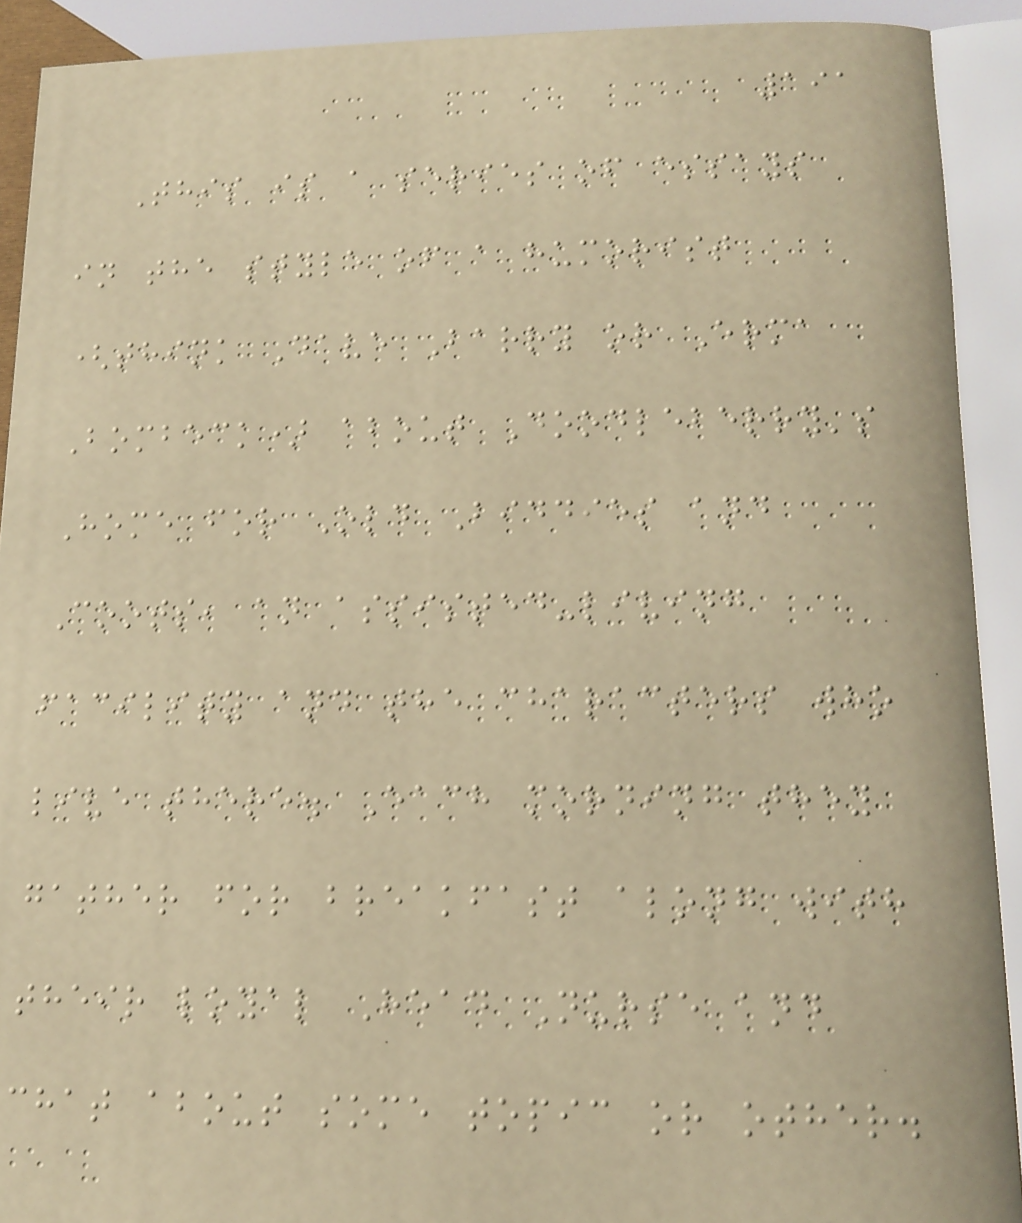191
This is a series of essays
in the style of a humorist
(think Dave Barry or Erma
Bombeck) about Doodleberry's
Home for Old Biddies and
Coots, an assisted-living
facility and the characters who
live there. Each morning they
gather for breakfast along with
their loyal Head Nurse and
chat about some topic or other.
